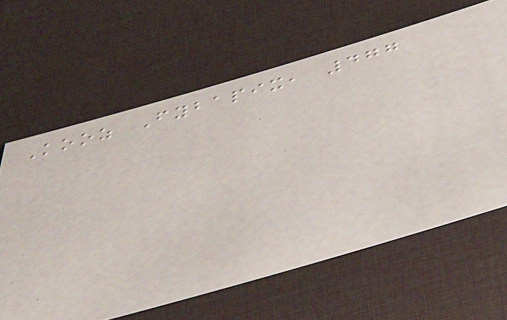Kooz Fybapix, 477
